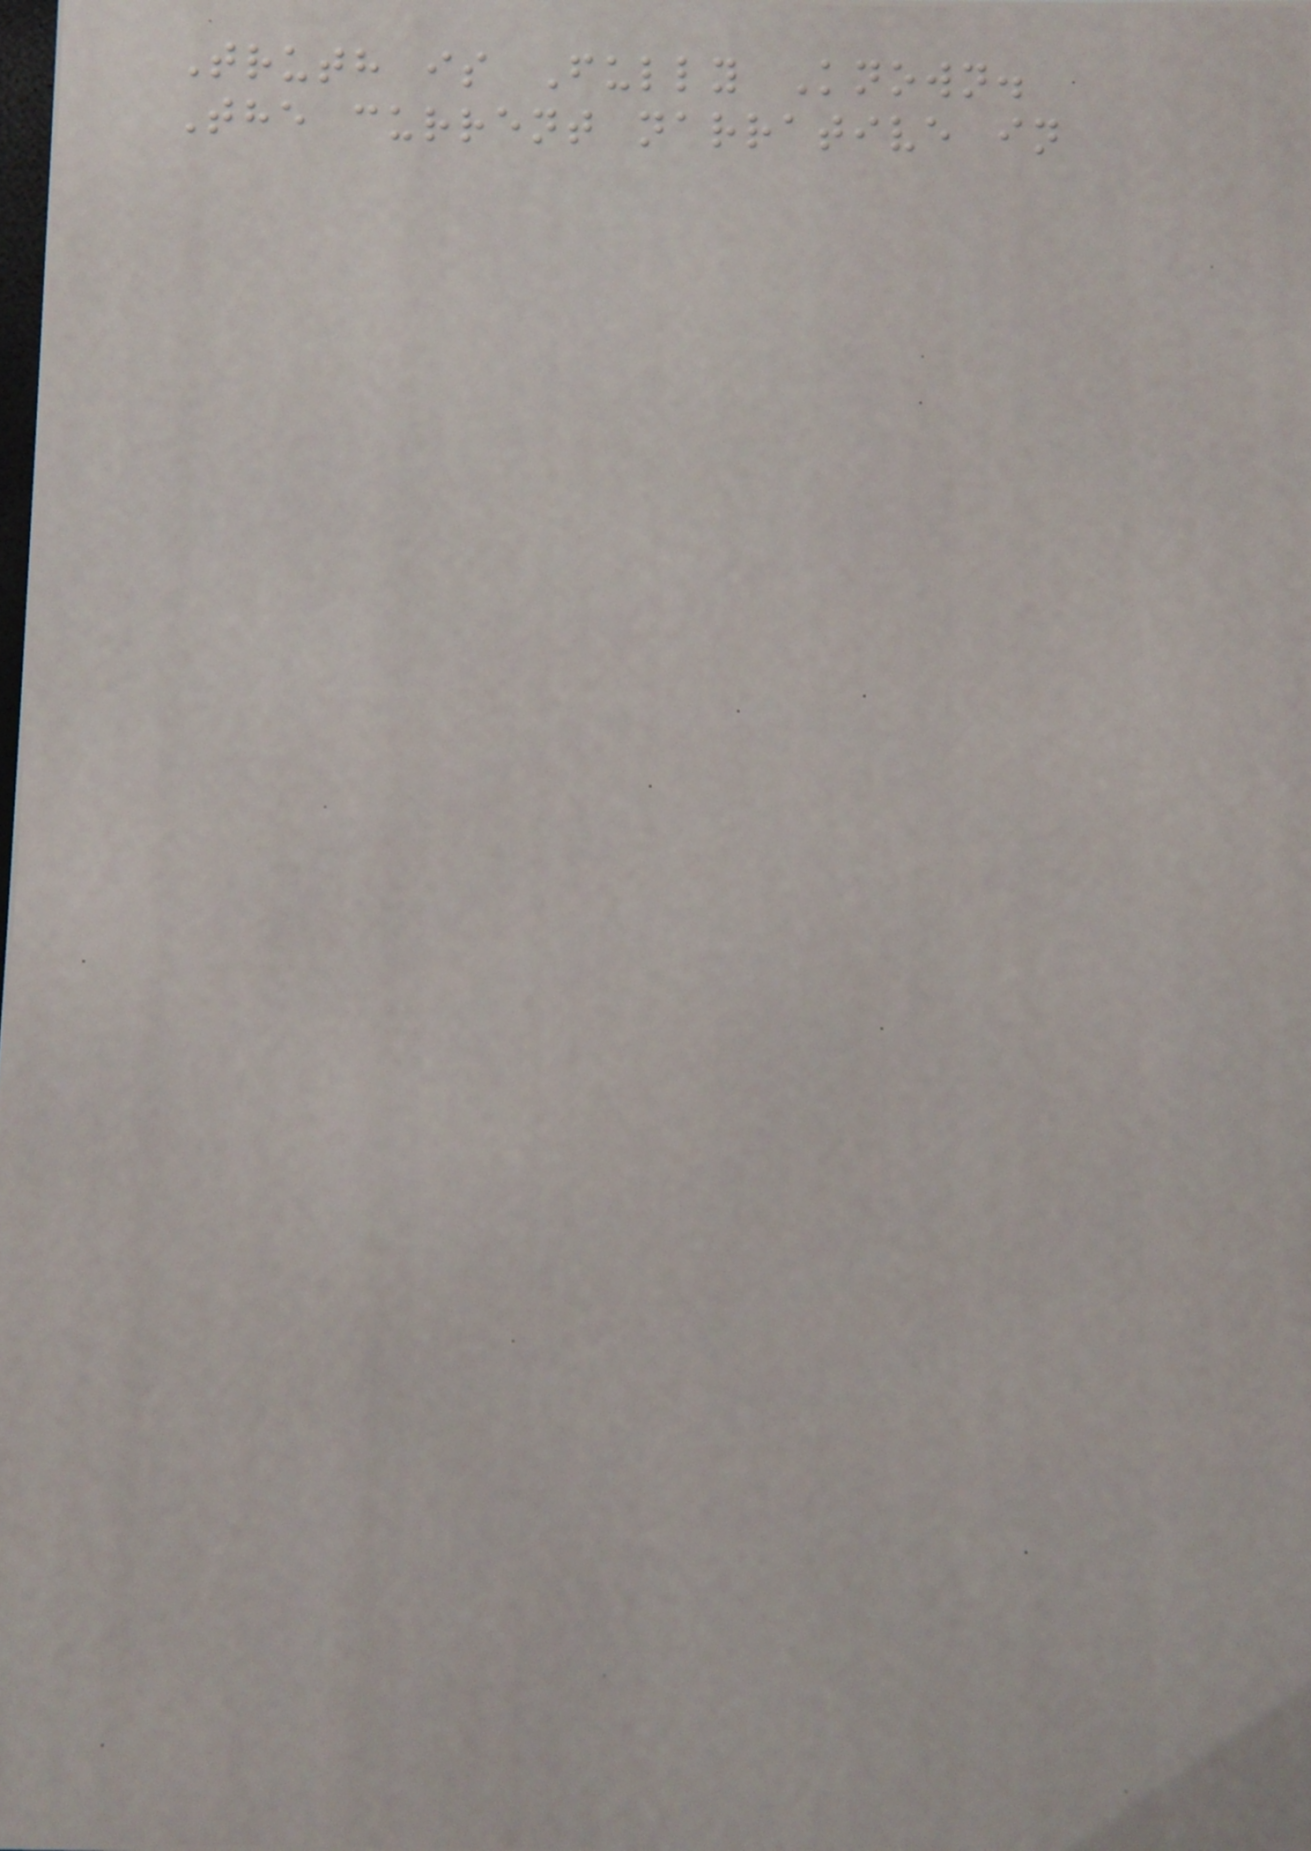Truth is Fully Known.
The current narrative in
